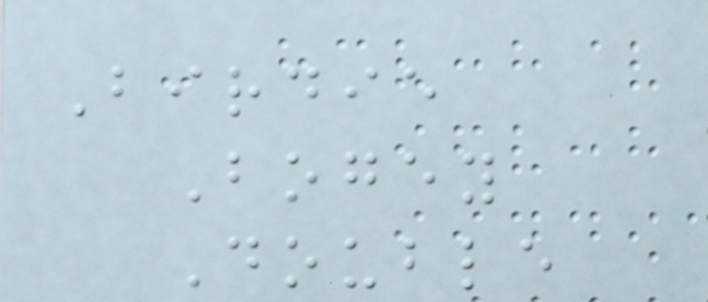Birdie
Bogey
Double
